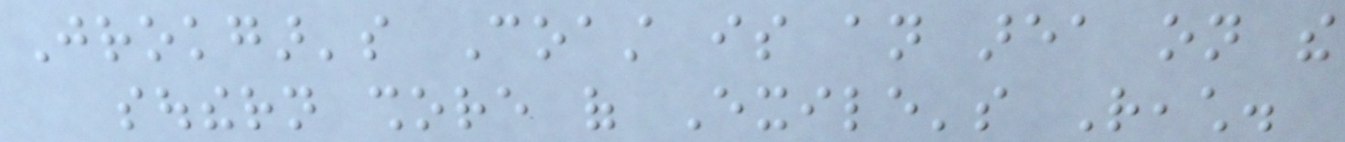Jrokgar's Coast is an area on the
southern shore of Exile's Reach.
